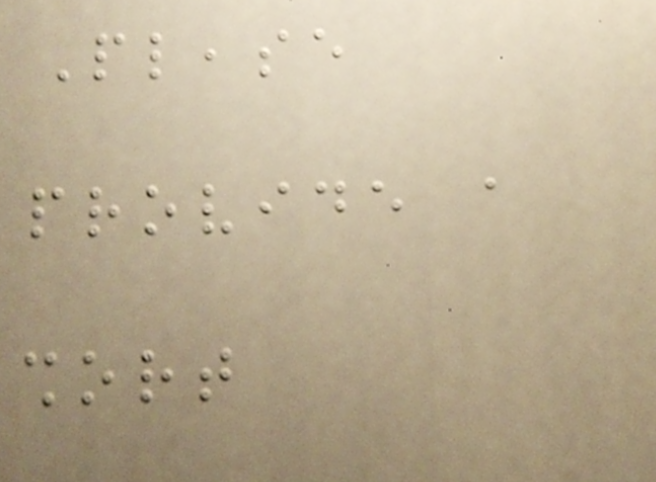Please
provide a
short
